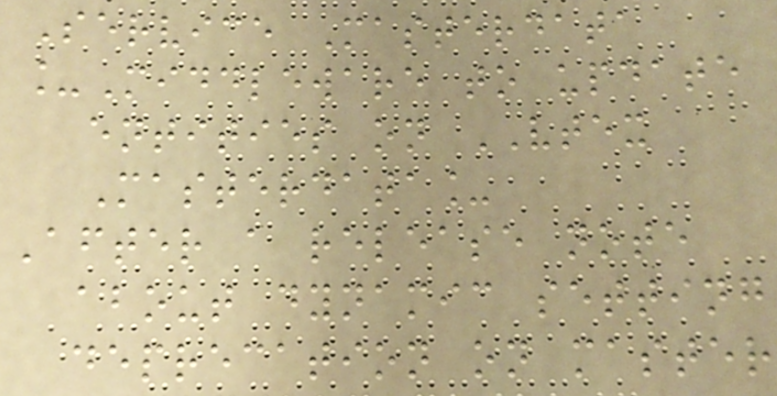Service Masterdata
_Middleware to update
entities on VTEX
Masterdata_
After a release note
about dynamic setting
deprecation on master
